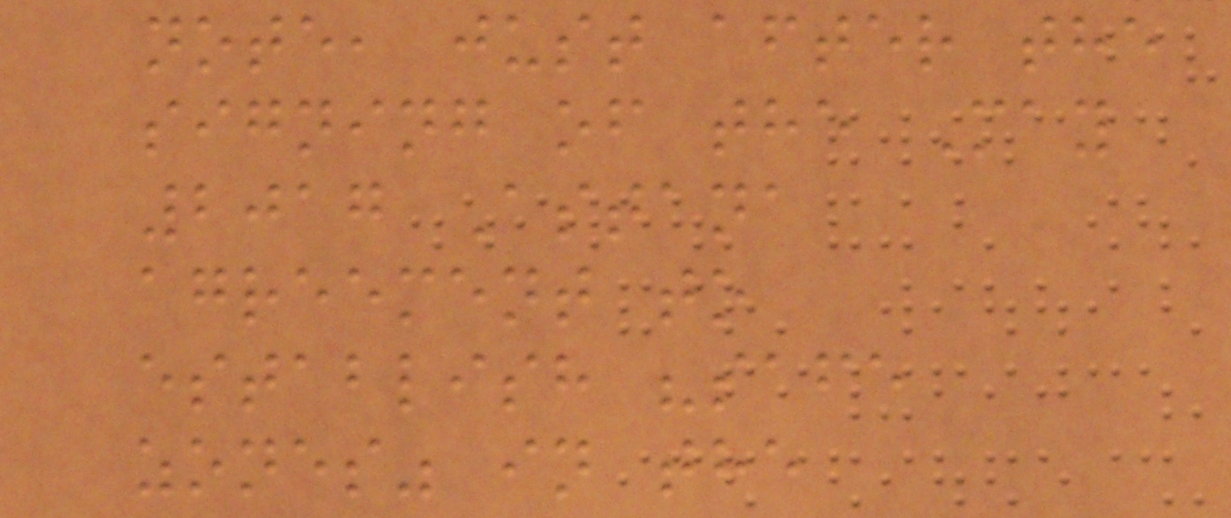note, just after the
signing of the May
2017 Astana
agreement to
establish "safe
zones" in the
